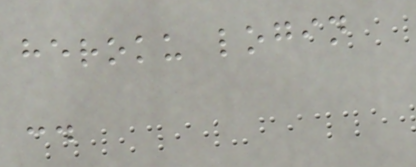heroku login
cd
